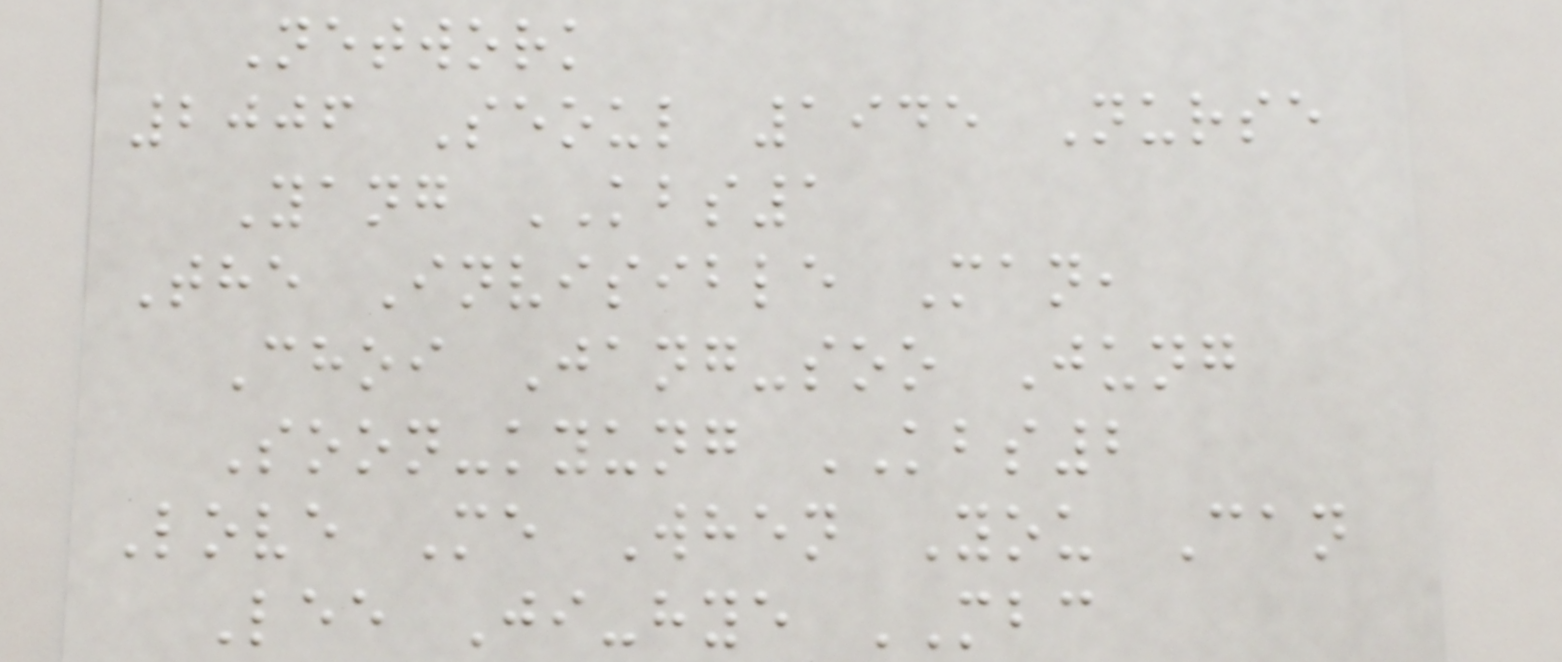Network
2006 Seoul 1945 Nurse
Yang KBS1
The Invisible Man,
Choi Jang-soo Jung
Soon-kyung KBS2
Love Me When You Can
Lee Ji-hye MBC
